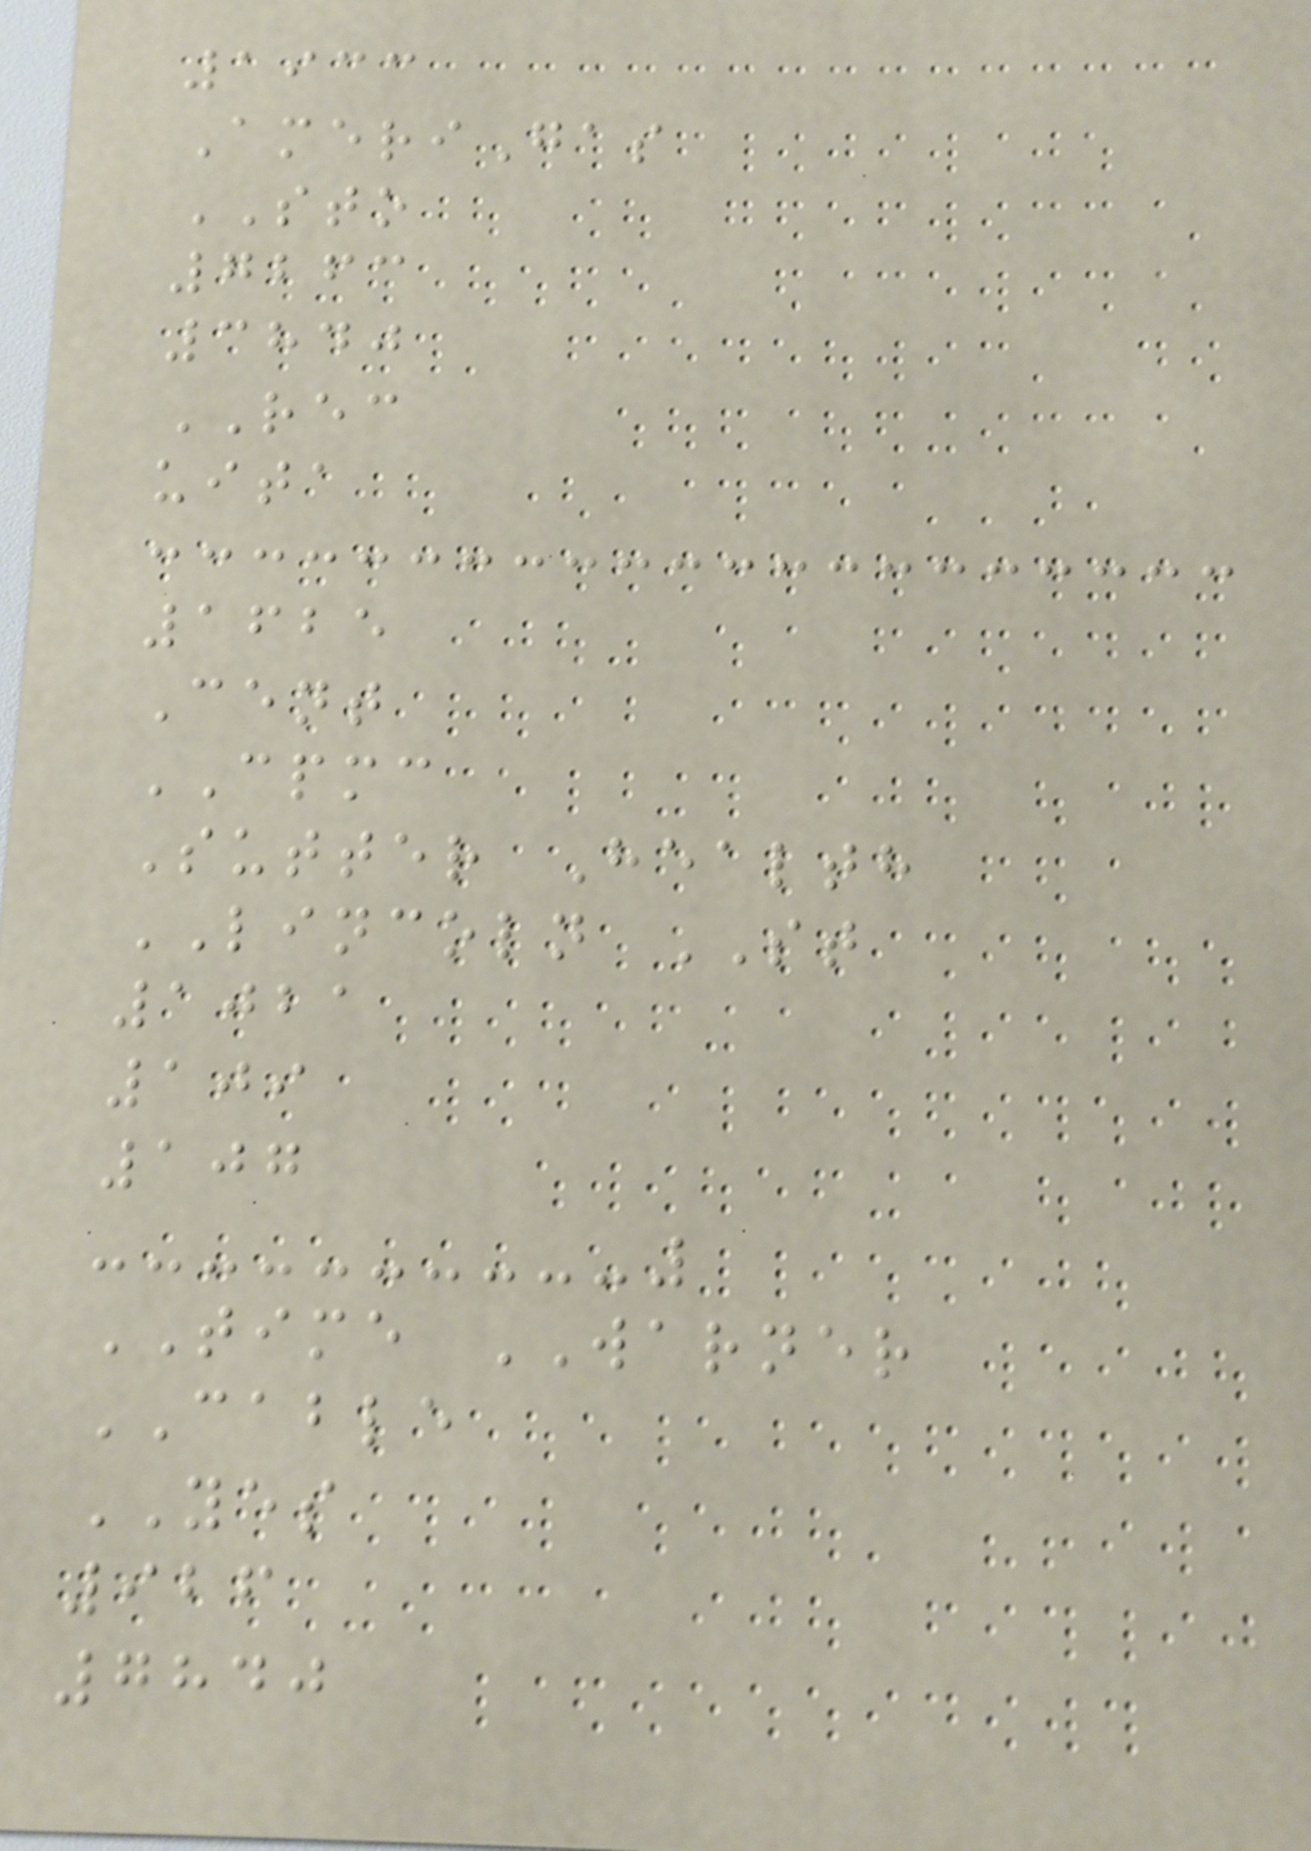1933
AmeriGas
STO
7263
3840
REC
uita
1625
Cent
CPMC
Sutter Health
LINCOLN ST
1021
109
107
TIME WARNER
CABLE
YES
926
7840
